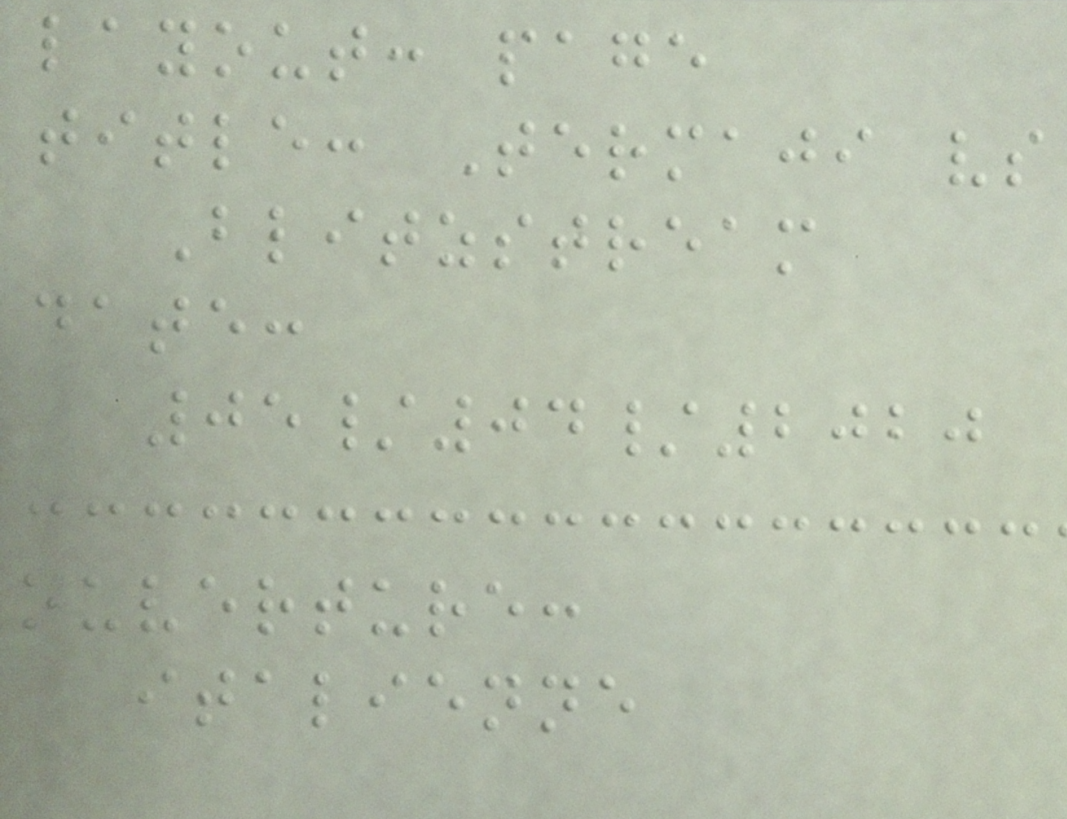layout: page
title: Termaji vs
Blitzstream
date:
05/04/2020
ouverture:
italienne
